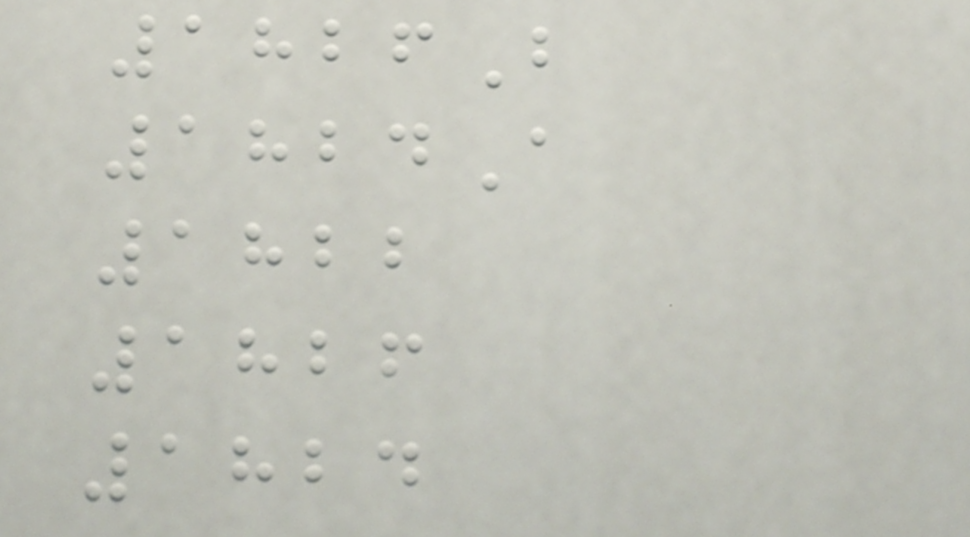1826B
1824A
1822
1826
1824
